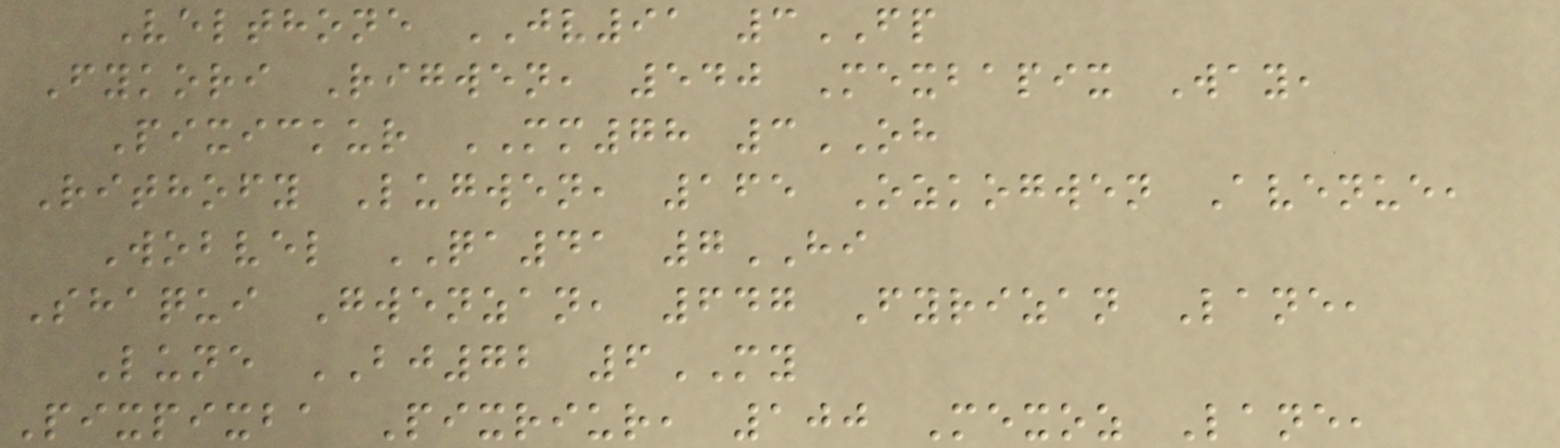Velthone JV91 3FP
Fykori Rigwen, 540 Mexbapix Way,
Pixickur MM78 3OH
Rithofy Lugwen, 165 Ozkogwen Avenue,
Wobvel QA41 7HI
Shaqui Gwenzan, 647 Fyrizan Lane,
Lune BJ72 6MY
Pixpixba Pixriur, 100 Mexoz Lane,
